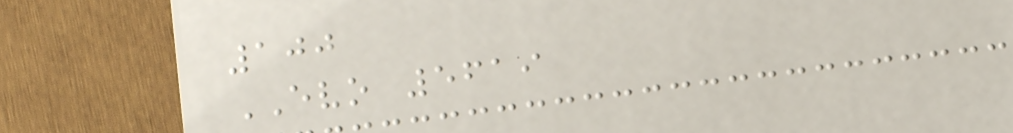100
EVO 5619
